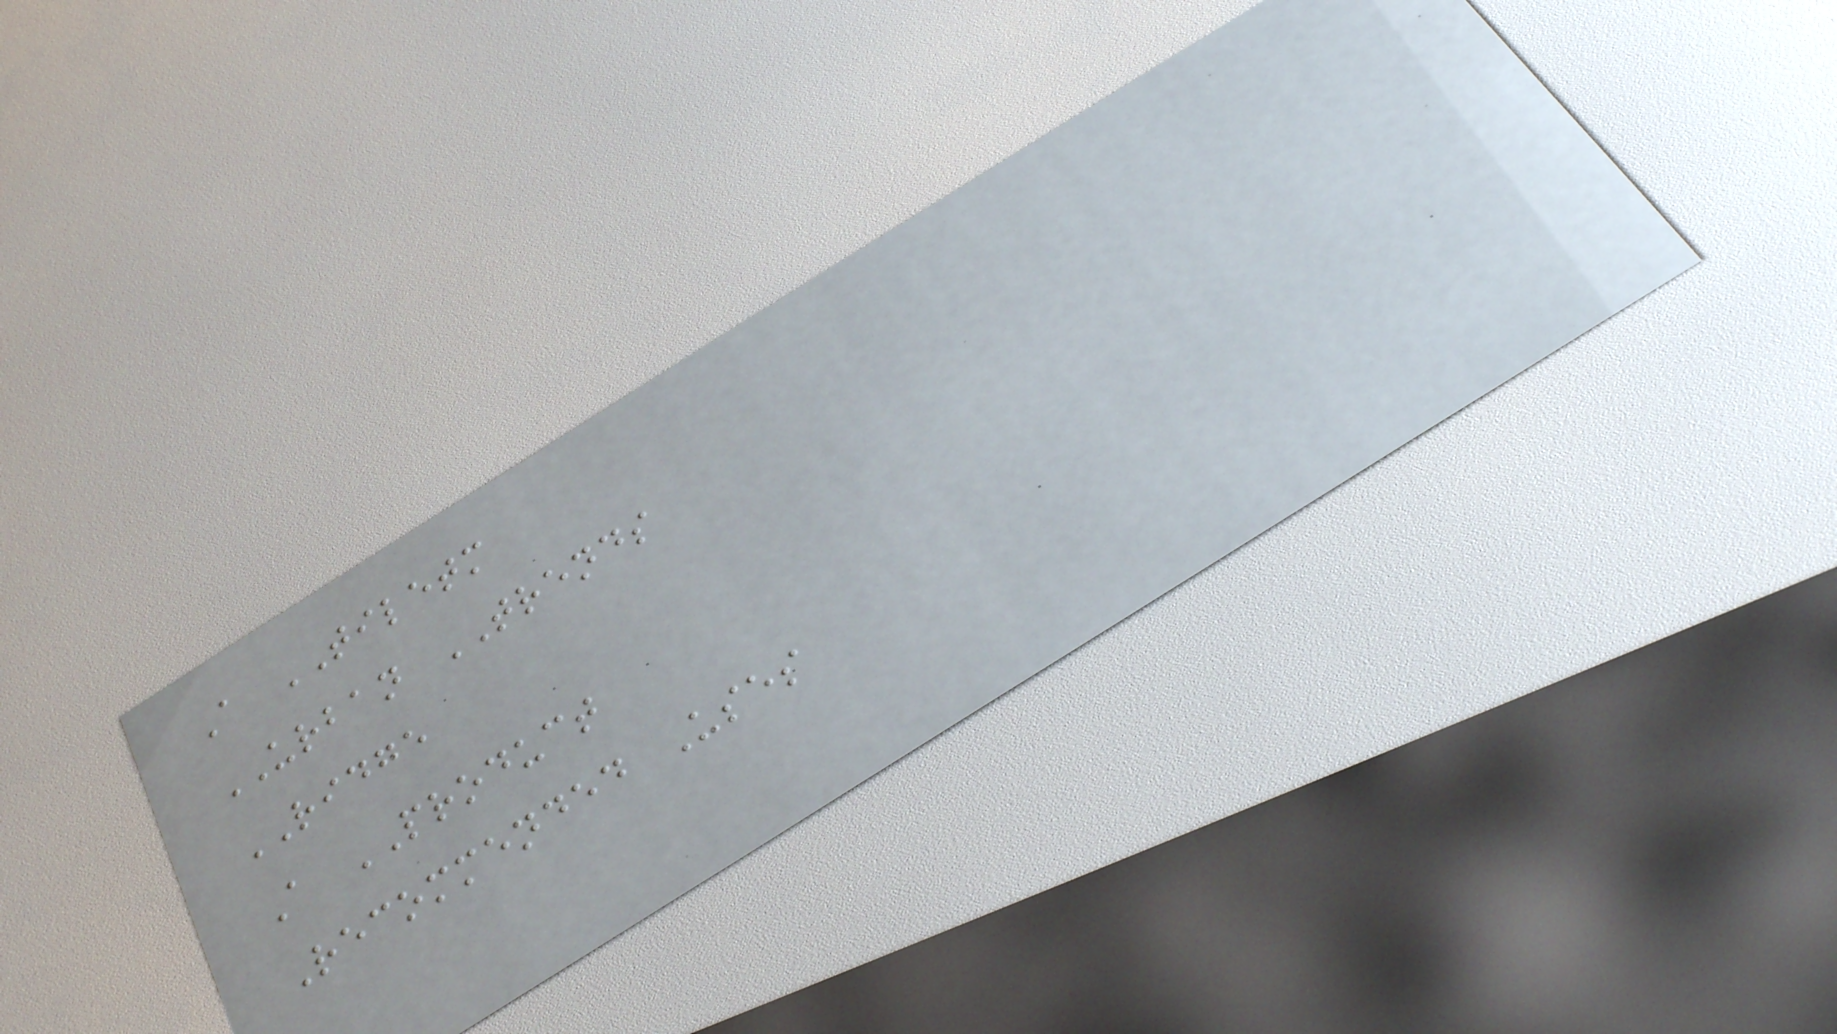A TILETM
URBAN TRENDS
RIDGE
A PRODUCT
Recommended Uses
